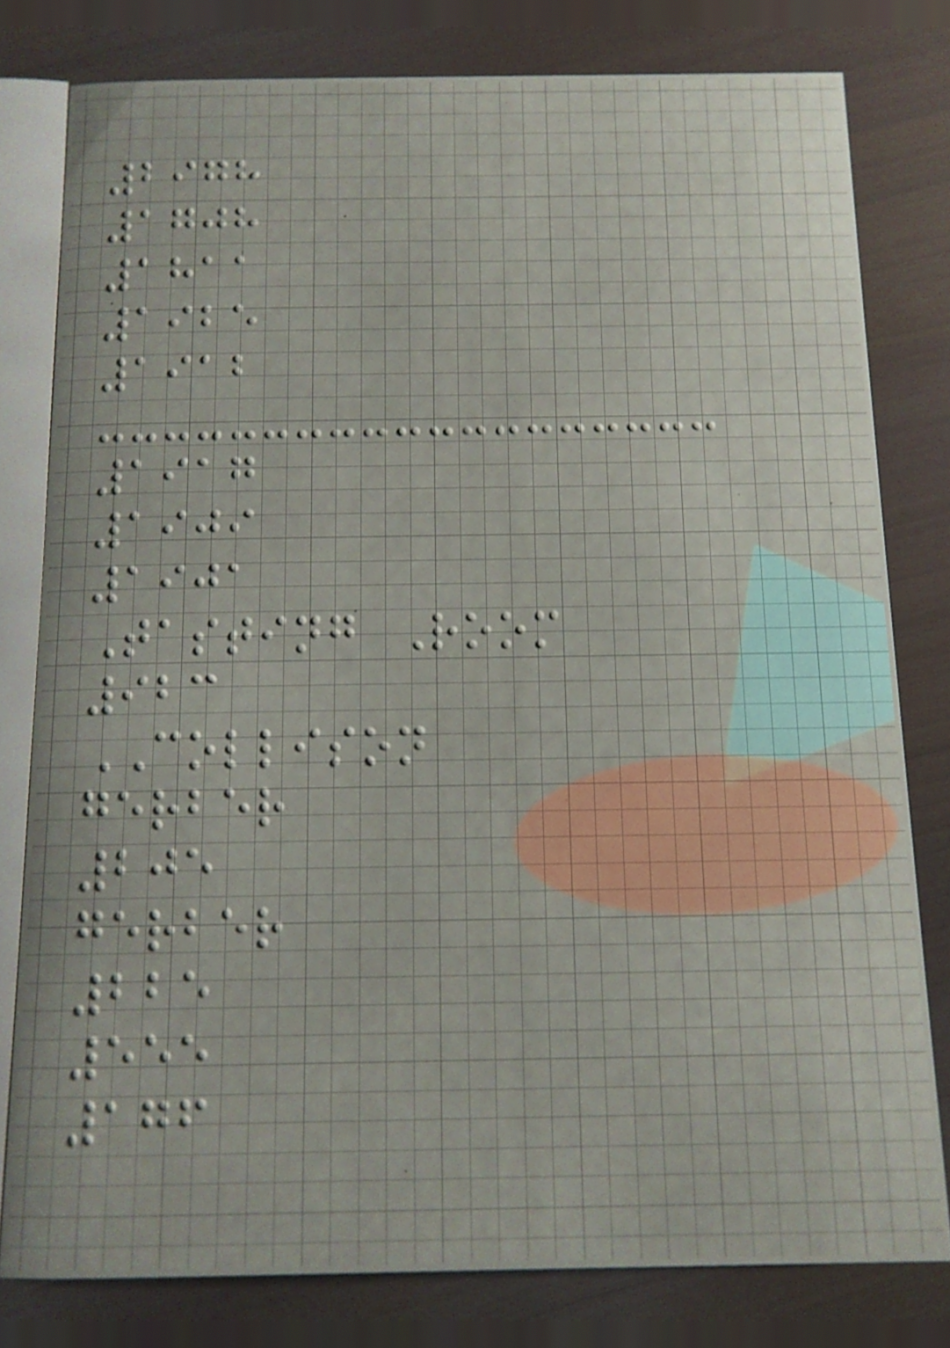2978
1708
1811
1925
1912
1917
1909
1901
Tasting Room
923
COLLISON
gerber
205
gerber
225
555
176
